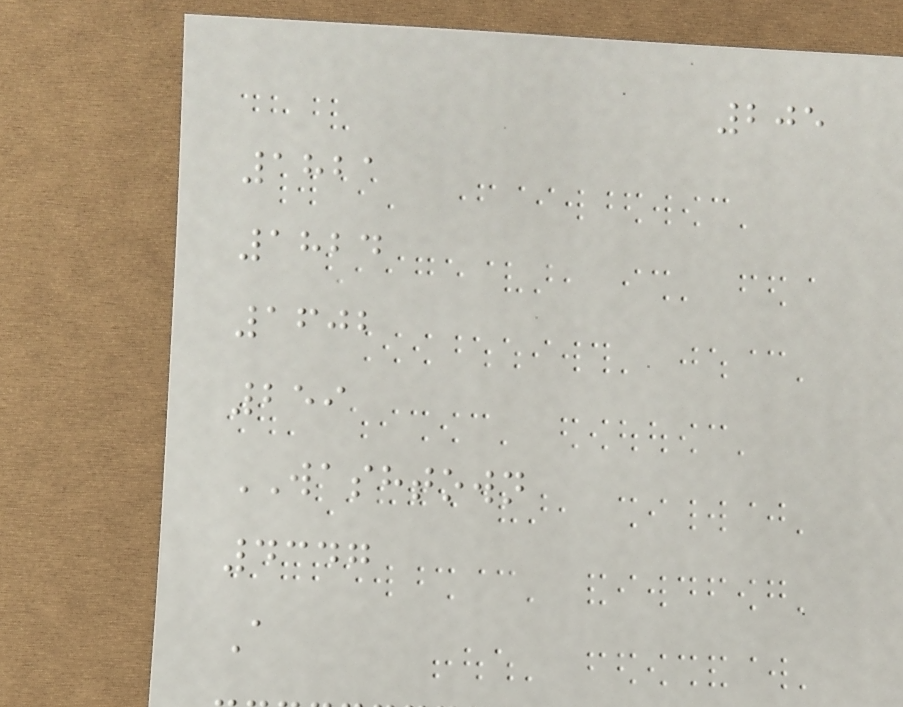205
1821
1824
1602
259
WASHTOWN
4347
A
